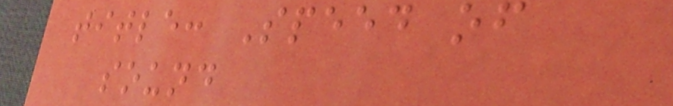title: Speed of
sound
